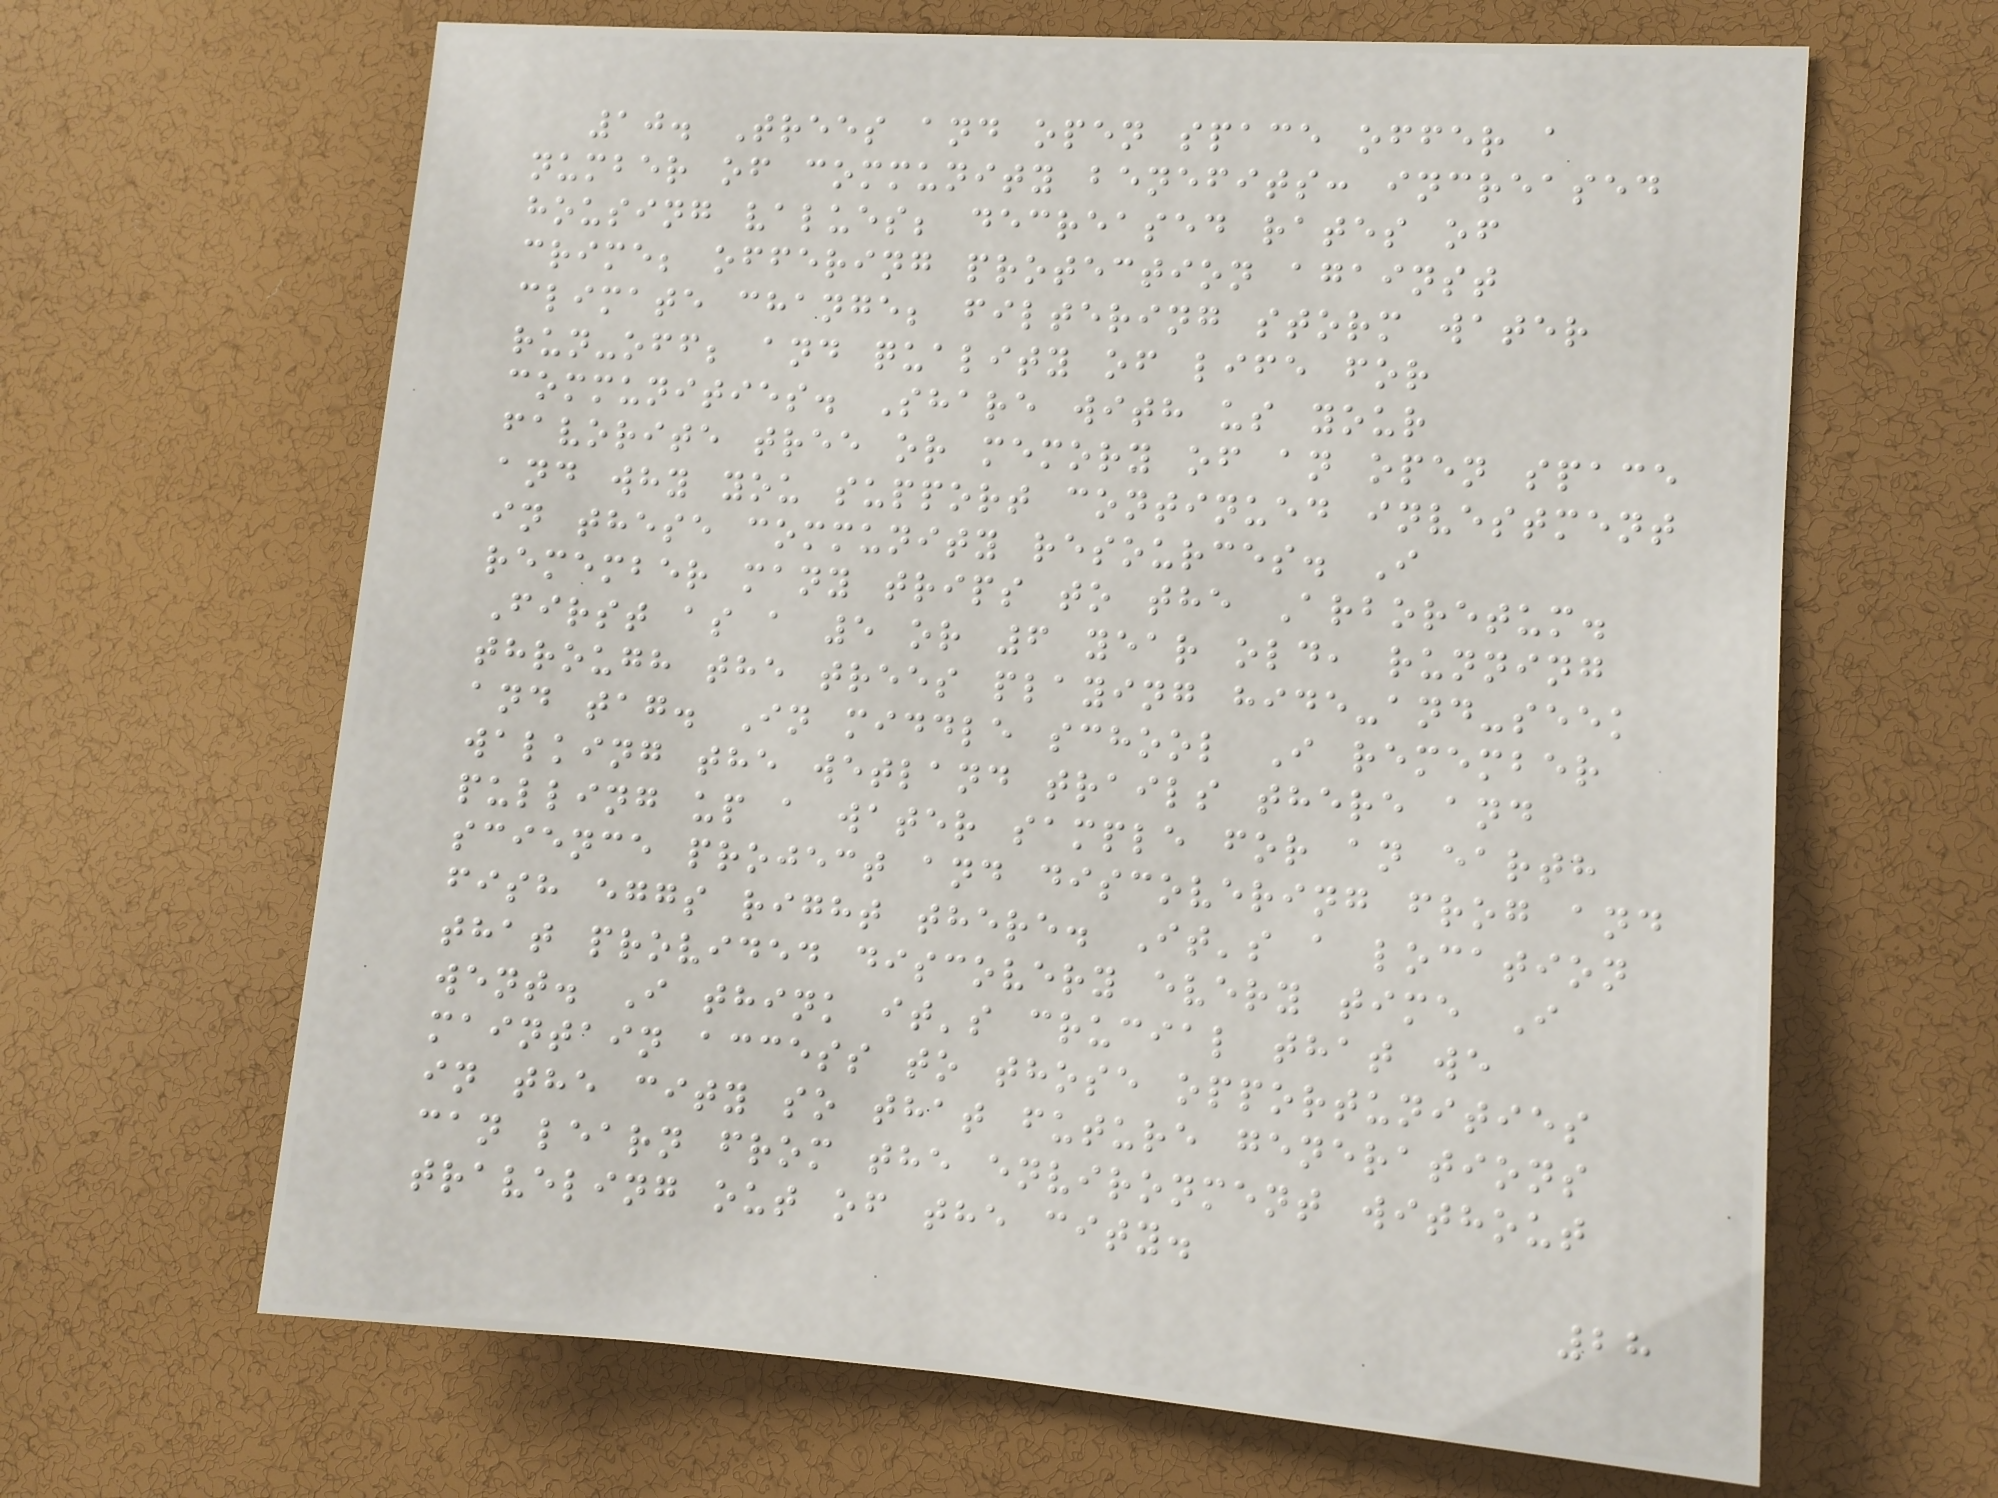10. Trees and open space offer a
number of community benefits: increased
housing values; decreased rates of
crime; offering protection against
climate change; filtering storm water
run-off; and quality of life for
communities. Share with us your
favorite tree or memory of an open space
and why you support continued investment
in these community resources. I
remember many trips to the Arboretum.
First as a 5 or 6 year old, running
through the trees playing hide-and-seek
and tag. In middle school I remember
walking the wetland trails there and
pulling up a water sample for an earth
science project and discovering frog and
fish eggs right there. It's a location
that provided discovery every time I
went. I think it's crucial that we
maintain access to those opportunities
in the city so that future generations
can learn from the environment without
traveling out of the city.
28
